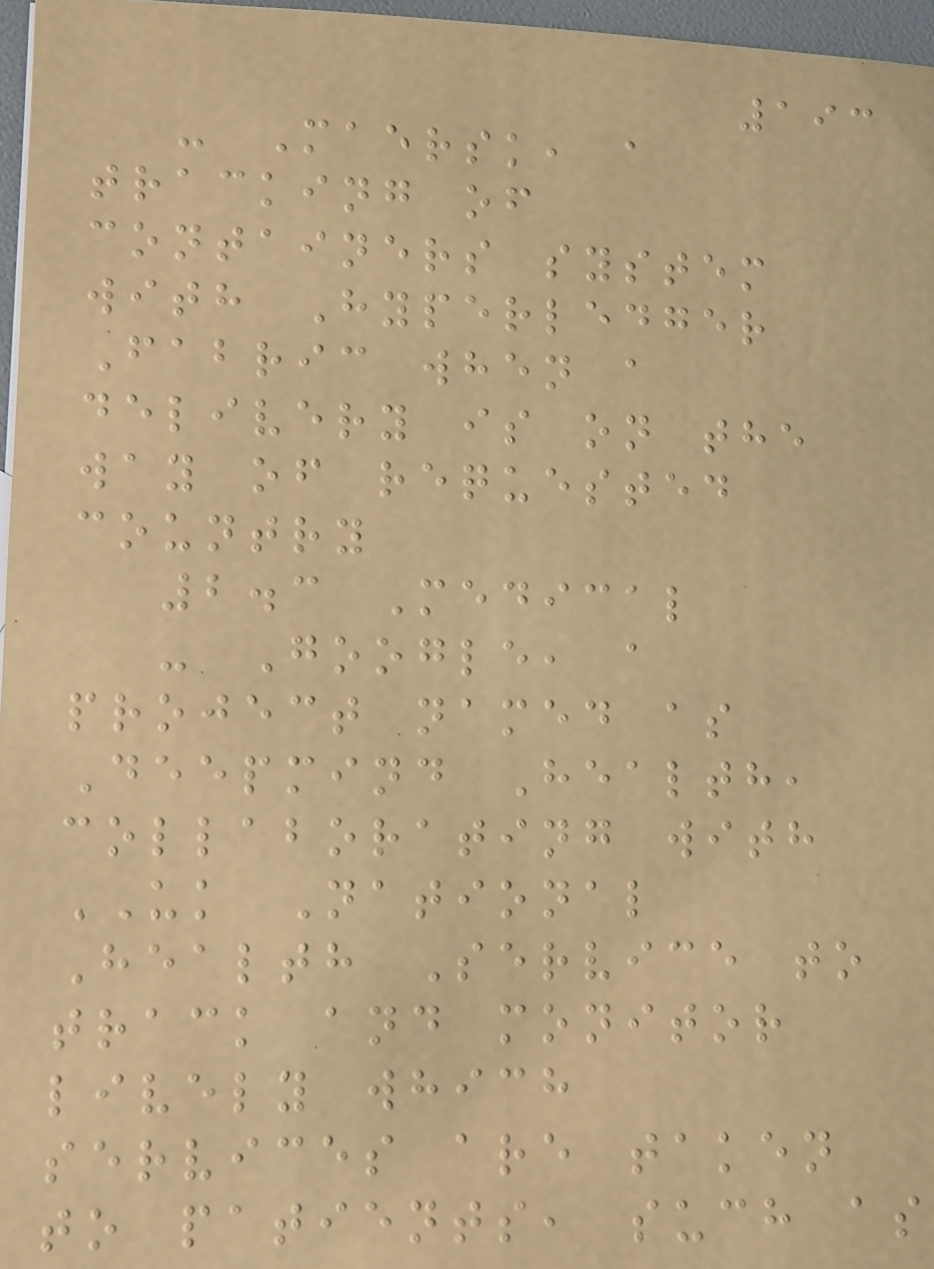193
- Maersk, a
tracking of
containers system
with Hyperledger
Fabric when a
delivery is on the
way of requested
country
2.3 Medical
- Google, a
project named as
Deepmind Health,
collaborating with
UK National
Health Service to
track and monitor
lively which
services are taken
to patients, such as
